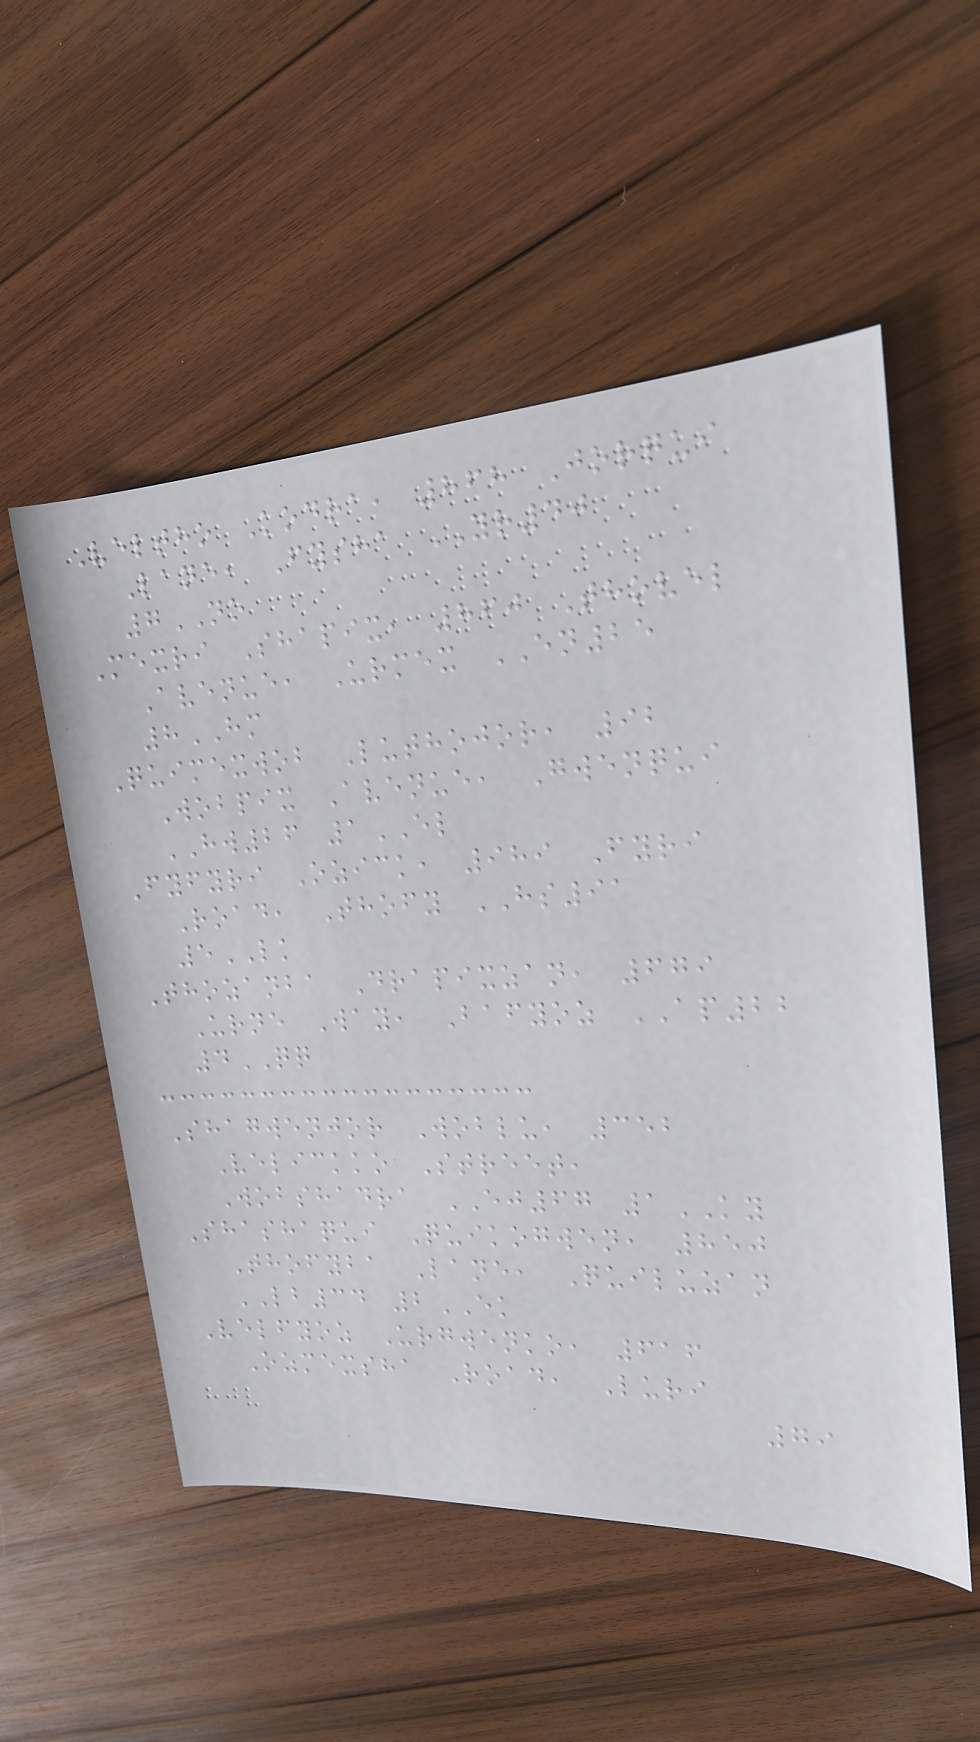Veltho Kodra, 868 Jorqui
Lane, Fysha YR40
7NO
Mexri Shapix, 860 Thovel
Avenue, Urmex EN25
8HM
Quimexwob Luthojor, 92
Wobpix Avenue, Gwenqui
HW26 1EL
Fyfyri Ozick, 989 Fyri
Road, Thofy HS91
5LK
Thozanba Drapixzan, 679
Urne Way, Bafyoz AP22
4QQ
Shagwenjor Woblu, 352
Velickko Street,
Wobshadra EJ67 1KY
Shashaqui Quikogwen, 850
Thofyba Lane, Quiluzan
LB34 2EK
Velfyoz Urgwenko, 616
Ozmexsha Road, Luri
79
